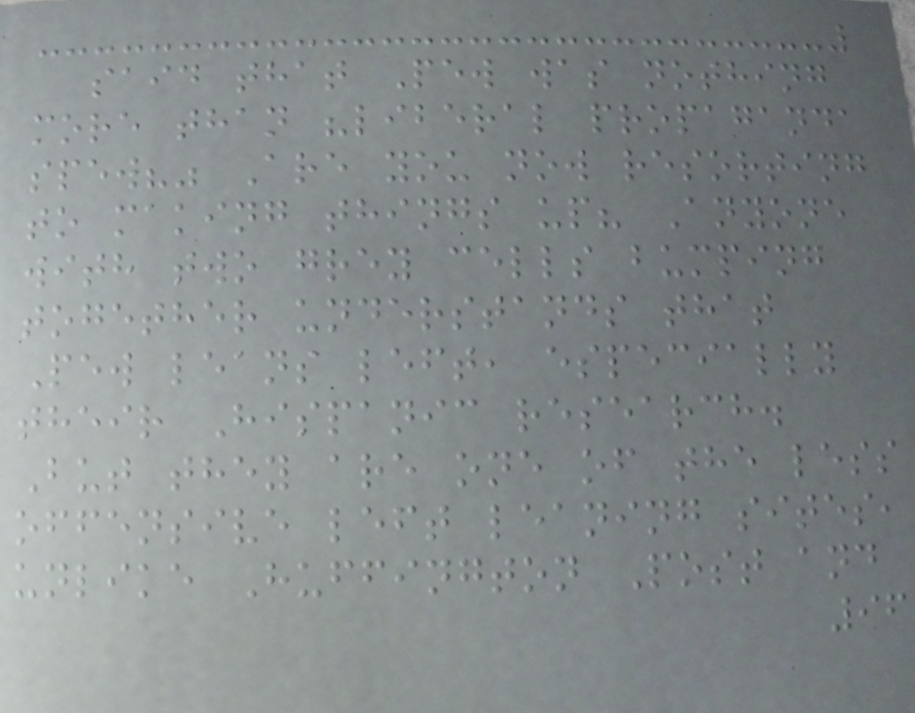said that Pew was nothing
more than "liberal propaganda
spew?" Are you now resorting
to making things up? Anyone
with two grey cells bumping
together understands that
Pew leans left, especially
their Hispanic research.
But they are one of the less
offensive left leaning sites,
unlike Huffington Post and
96
